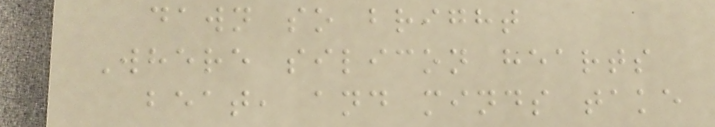dawn so bright
Where silicon hearts
beat, and minds take
